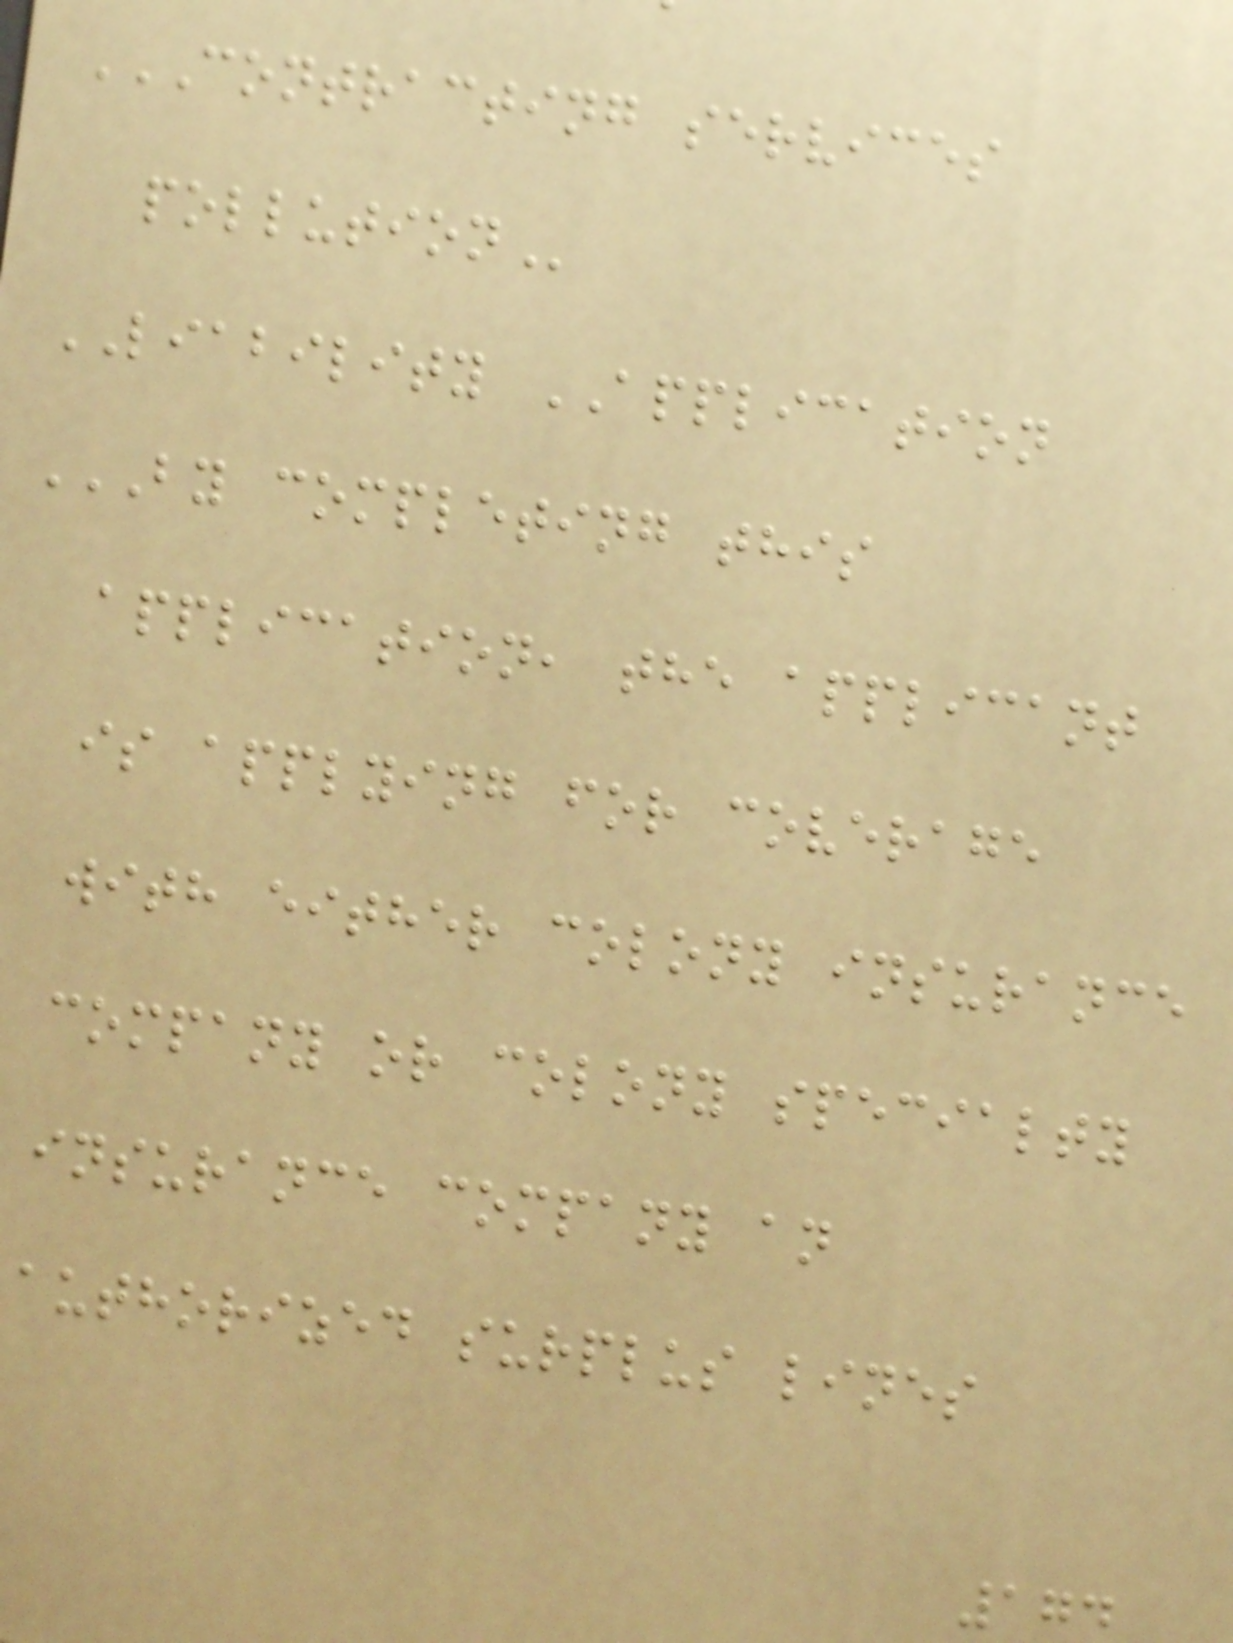CONTRACTING SERVICES
LIABILITY APPLICATION
BY COMPLETING THIS
application, the applicant
is applying for coverage
with either colony insurance
company or colony specialty
insurance company an
authorized surplus lines
